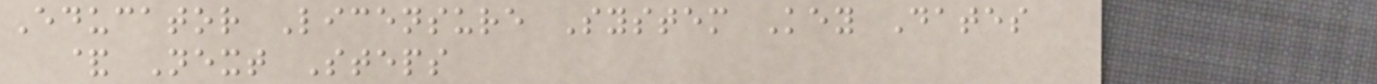Educator Licensure System Key Dates
& Next Steps
